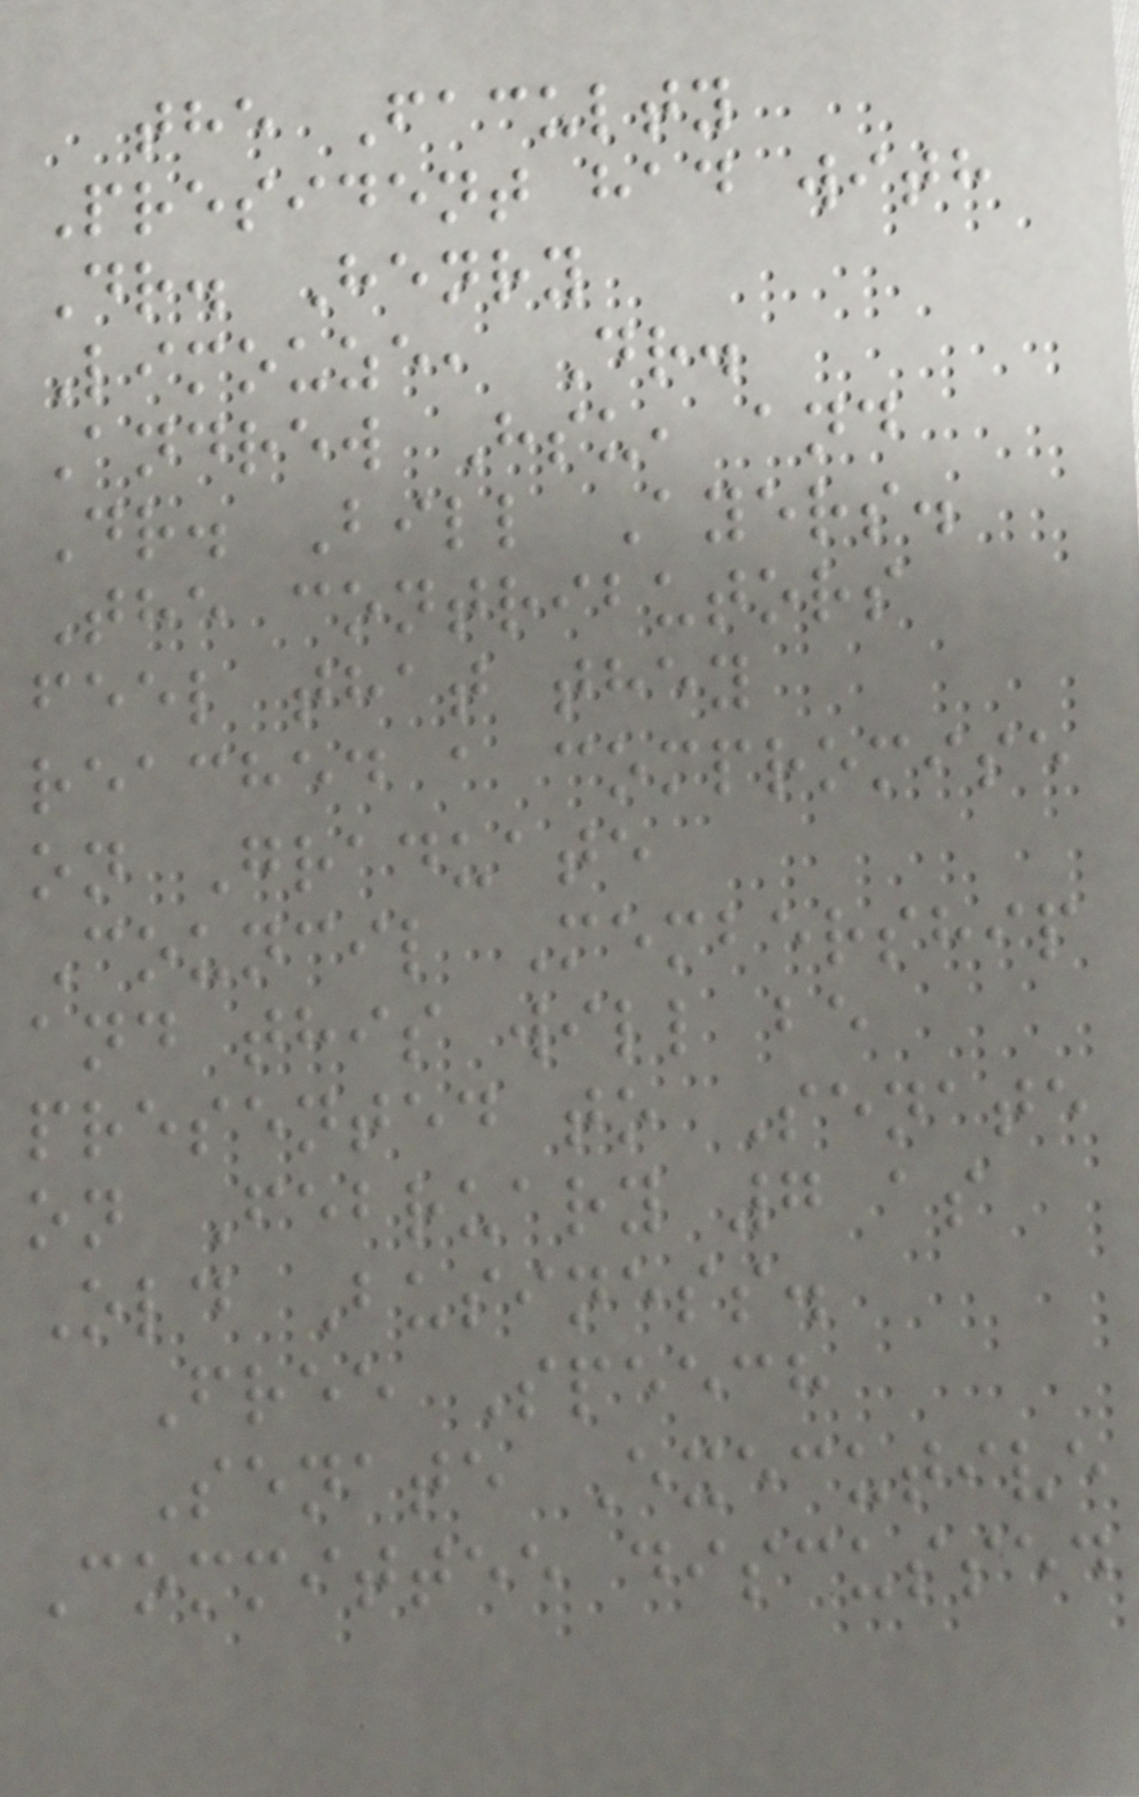the Faculty
President had with
Dr. Henry
Limouze, Dr.
Andrew Hsu, and
Dr. Bill Ayers.
The contributors
feel that they
reached a compromise
on Graduate
Council Membership
and this will be
presented to Senate
on February 7 as
Old Business.
Free Speech
Senate Executive
Committee discussed
